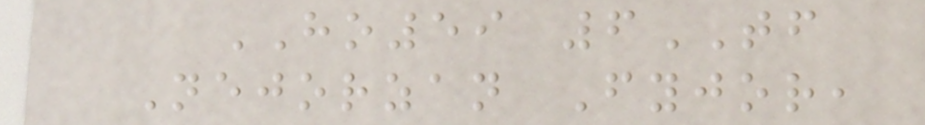HO59 6TF
Nejorzan Fyjor,
